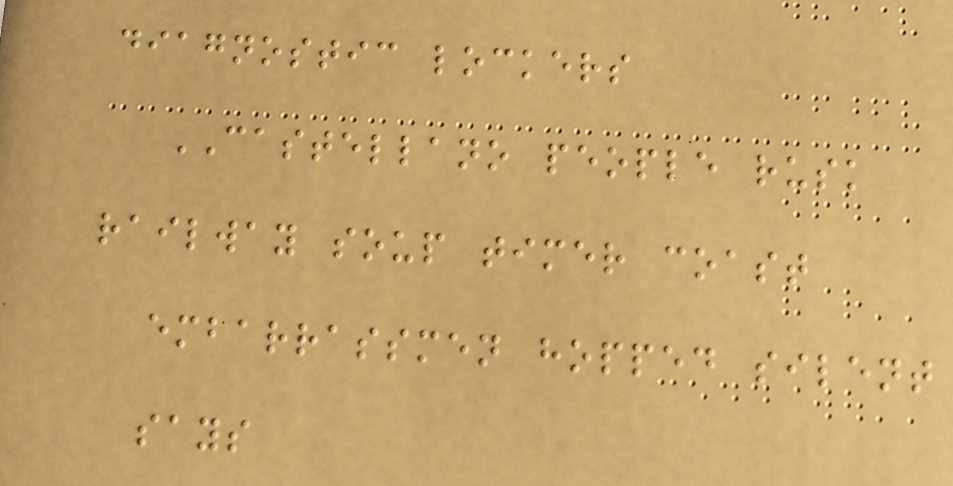diagnostic lockers
CASTELLANO people rusk
railway soup timer coast
embarrassmen hopped silent
says
